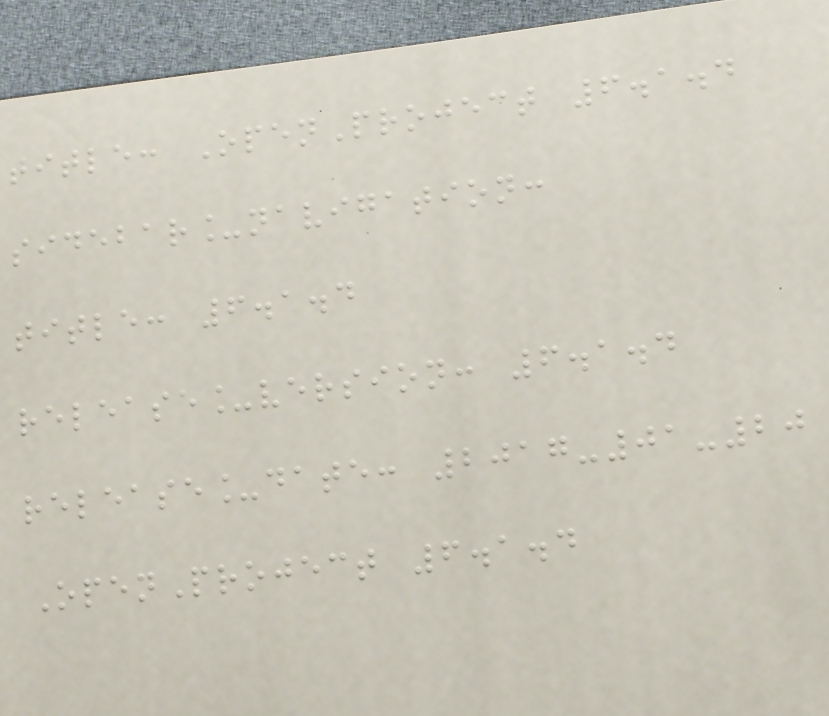title: OpenProject 6.1.4
sidebar_navigation:
title: 6.1.4
release_version: 6.1.4
release_date: 2017-01-20
OpenProject 6.1.4
